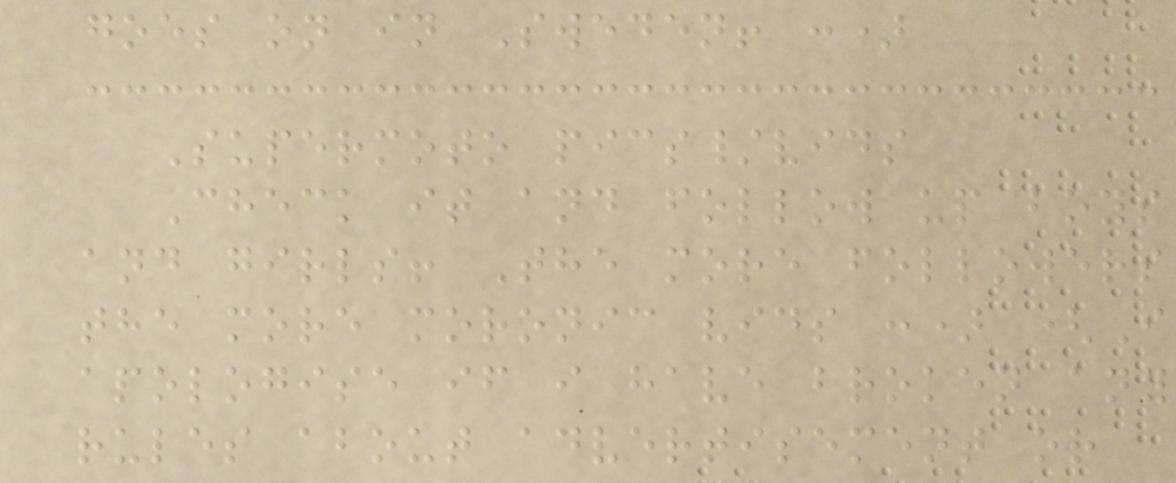goes on in Sweden! :)
Supermoto pics/vids
Check it and follow up boys
and girls! The more followers
the more moronic vids :) (I
apologise if i have broken any
rules about advertisement or
